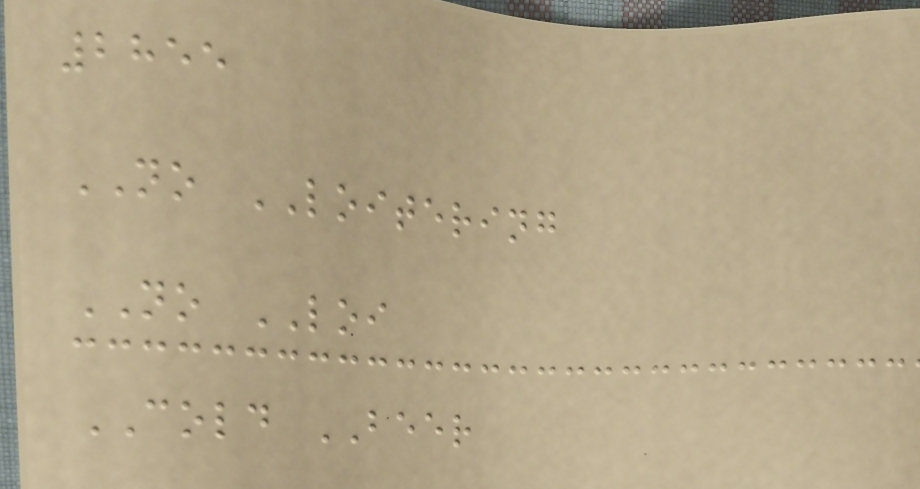2855
NO LOITERING
NO LOI
COLD BEER
